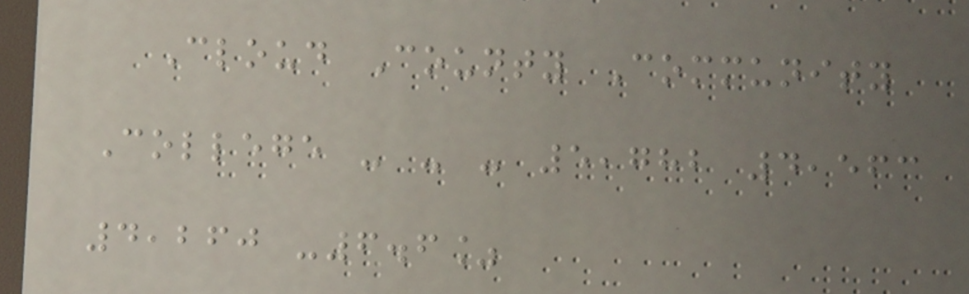Cloud County Community
College - - - 5,782 4,563
4,260 -6.6%
